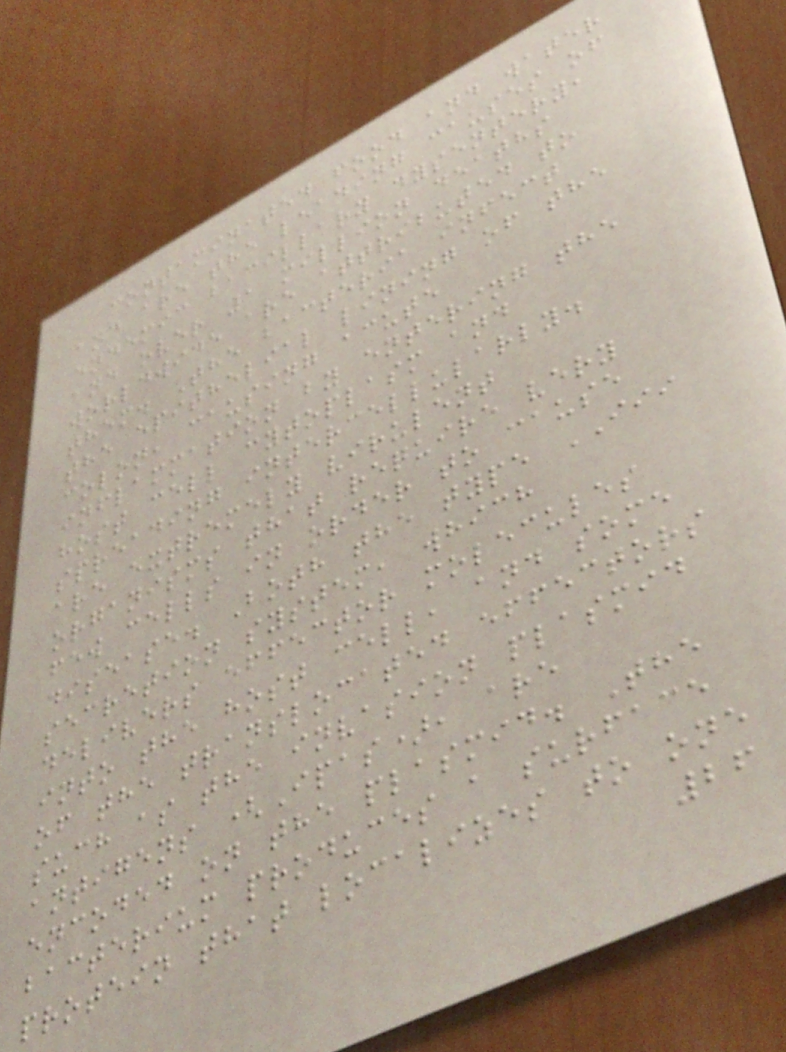contaminated food and water
and are the leading causes of
endemic bacillary dysentery,
and over 1 million deaths
worldwide are attributed to
them. The bacteria infect
the epithelial lining of the
colon, causing acute
inflammation by entering the
host cell cytoplasm and
spreading intercellularly.
are extremely virulent
organisms that require very
few cells in order to cause
disease. Both the type III
secretion system, which
delivers effector molecules
into the host cell, and some
of the translocated effectors
such as the invasion plasmid
antigens (Ipas), are
encoded on the plasmid. The
bacterium produces a surface
protein that localizes to one
26
